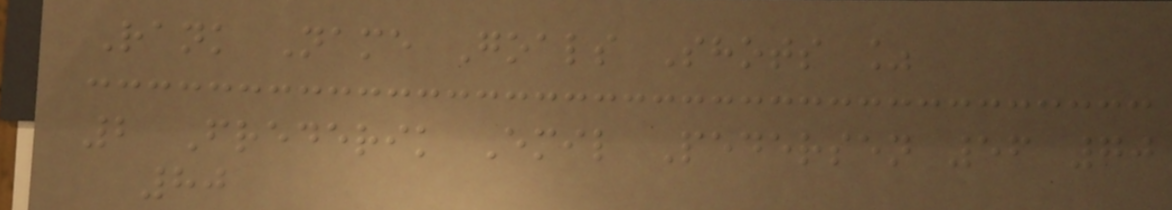Rank Name Goals Shots %
2 Frederik Emil Pedersen 56 70
80
